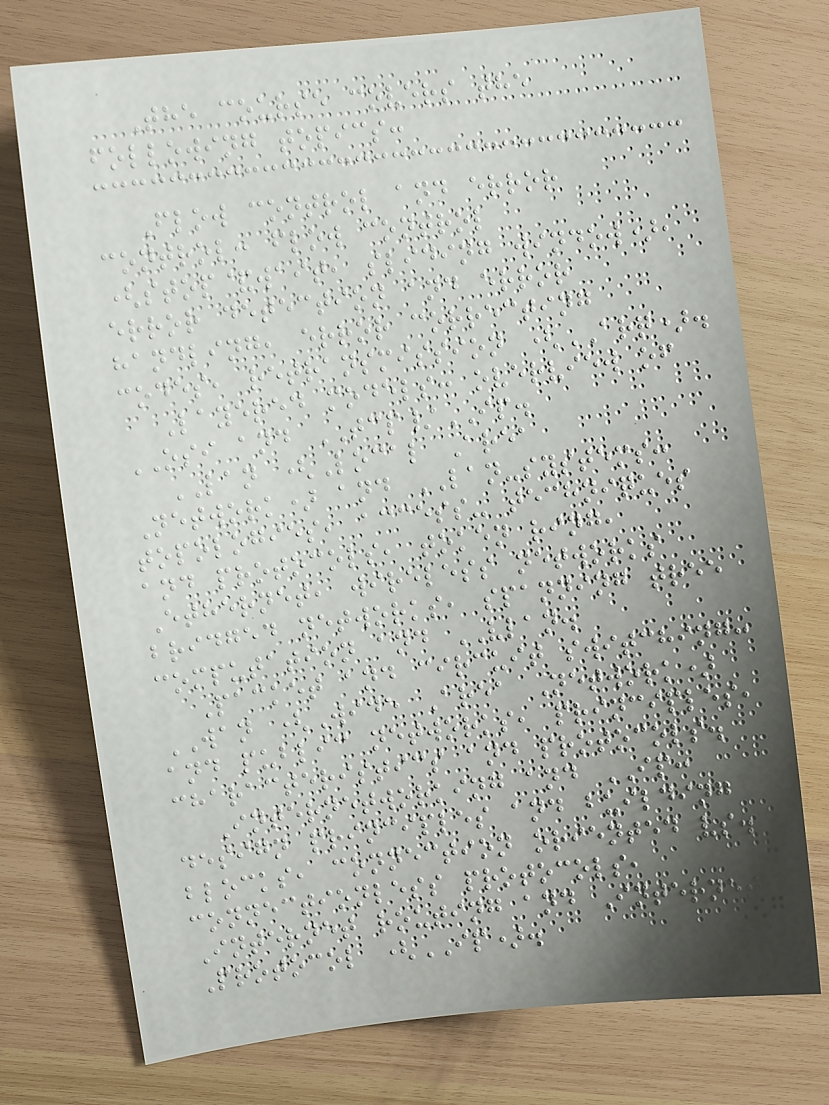The course covers the
following topics:
Flow control and error
control: flow control
(stop&wait, sliding window),
error detection and error
handling, error correcting
codes, retransmission (ARQ).
Layered models: overview of
OSI and TCP/IP.
LAN (Local Area
Network) and LAN-systems:
topologies, access- techniques
and protocols, token ring,
Ethernet, wireless networks
bridged networks, spanning tree
computation and VLAN.
Packet and circuit switching:
WAN (Wide Area Network)
and public networks, principles,
characteristics and protocols.
Internetworking and IP:
design principles and building
blocks, connection oriented vs.
connectionless protocols,
Internet routing and Internet
Protocol (IP).
